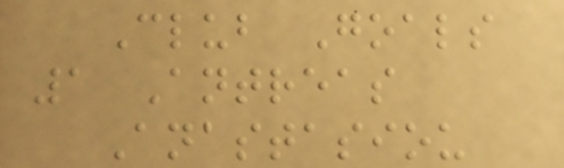Club Goals
1 Antreas
Anastasiou
